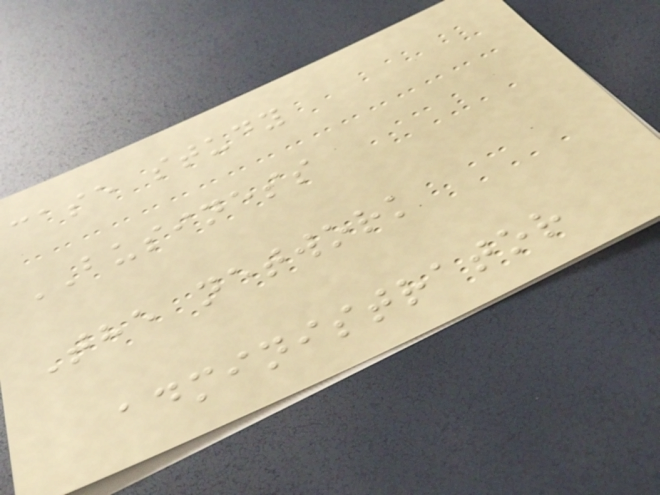case study
BUSINESS
The network
administrator
